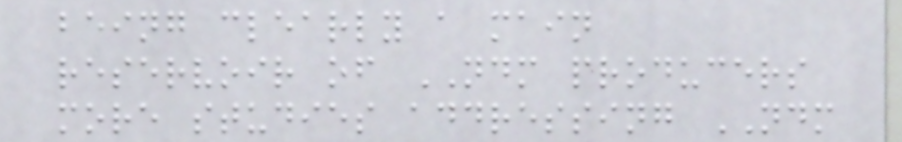being clearly a main
reservoir of NDM producers
more studies addressing NDM
